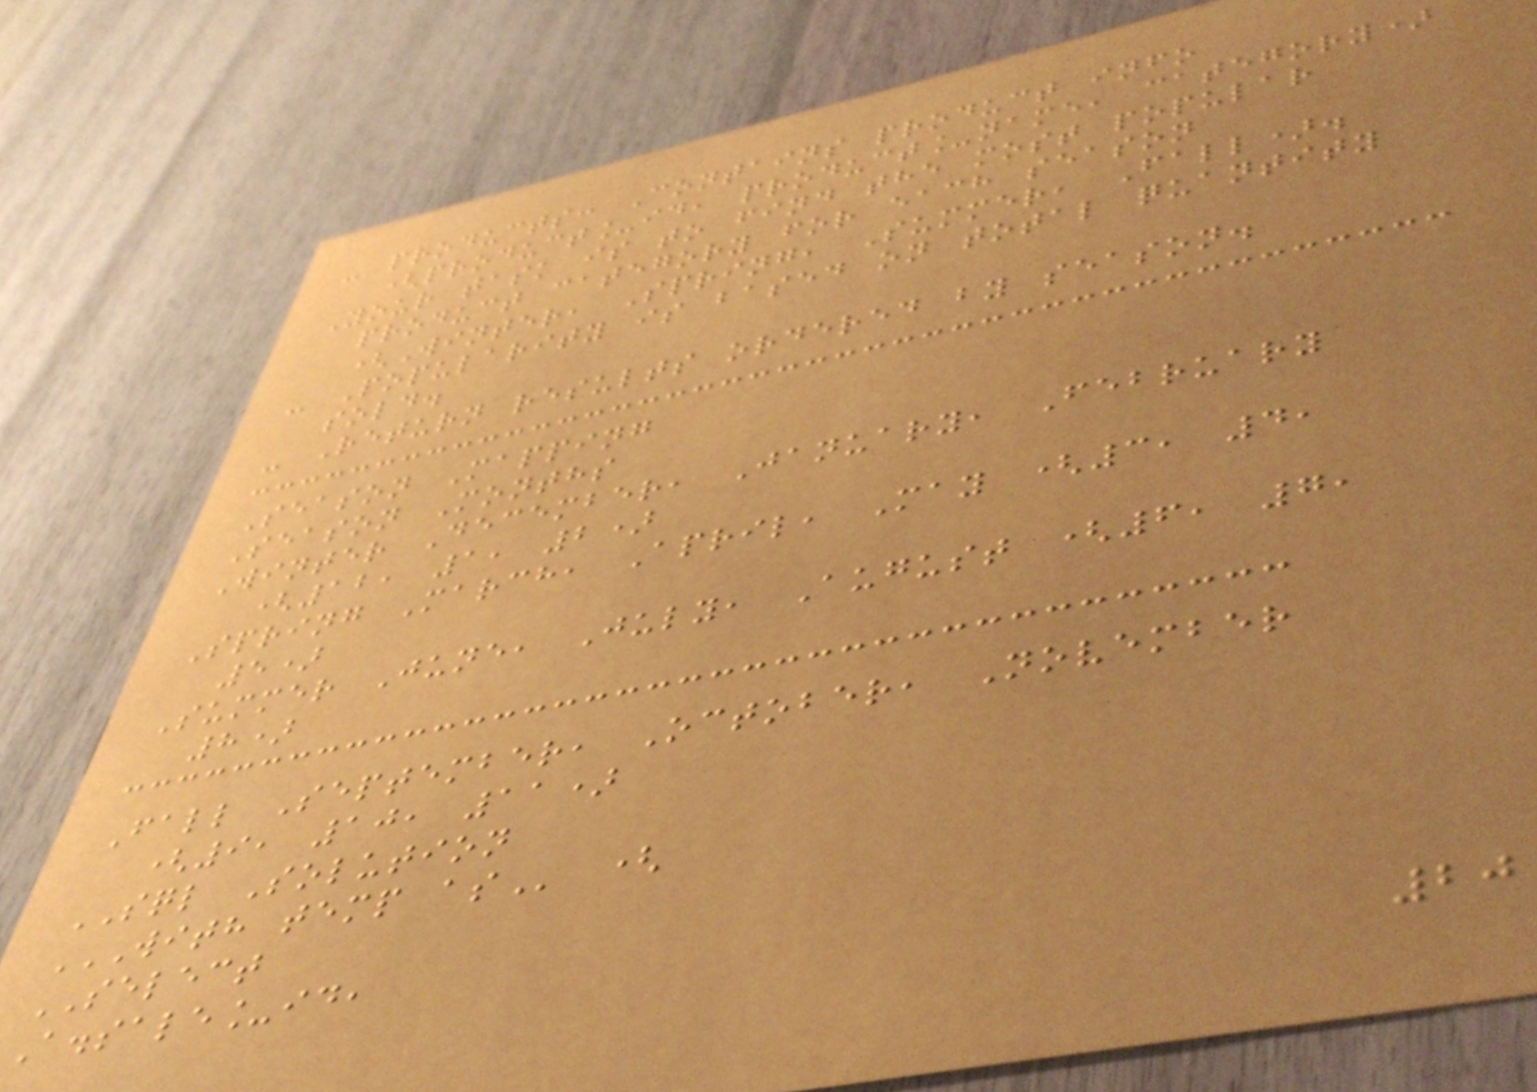- products: Contains product info
(product_id, product_name, category)
Your task is to find the most popular
product category for each season
(Winter, Spring, Summer, Fall).
- Popularity is based on total quantity
sold.
- Return results ordered by season.
Season Mapping
Season Months
Winter December, January, February
(12, 1, 2)
Spring March, April, May (3, 4,
5)
Summer June, July, August (6, 7,
8)
Fall September, October, November
(9, 10, 11)
SQL Solution
WITH TEMP AS (
SELECT
A.sale_id,
20
